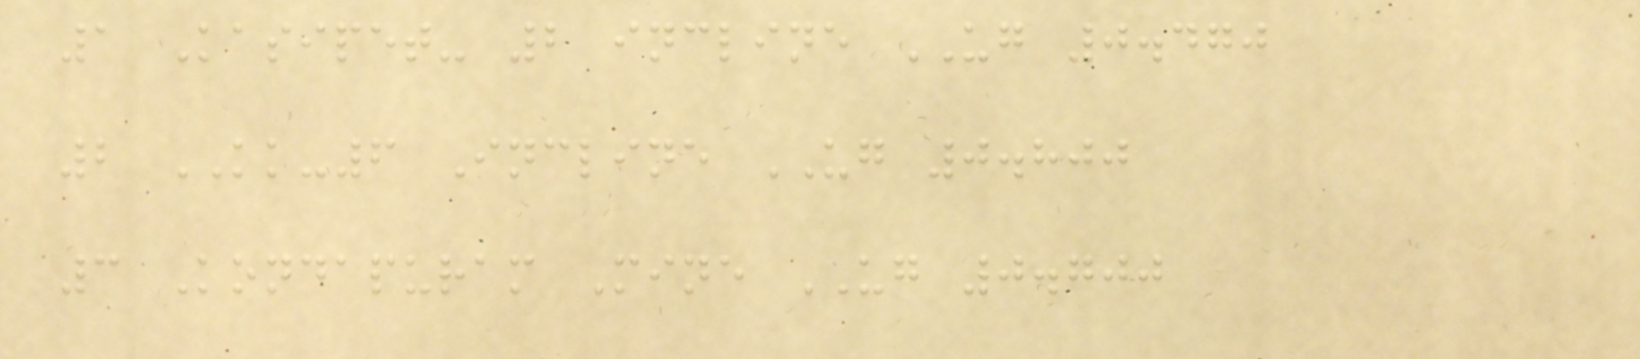1 Kasipet- 2 incline UG 0.470
2 KK-6 Incline UG 0.800
3 Kondapuram Mine UG 0.700
